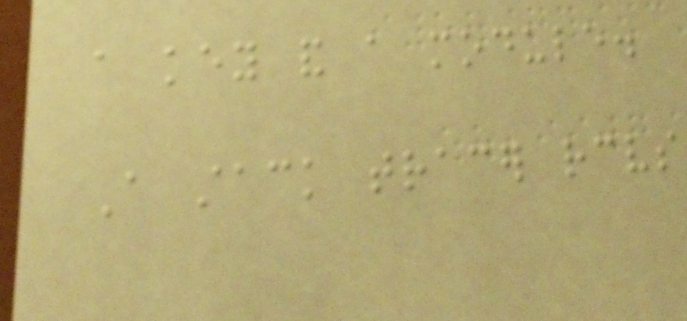a key and a module.
A stack tracer receives
